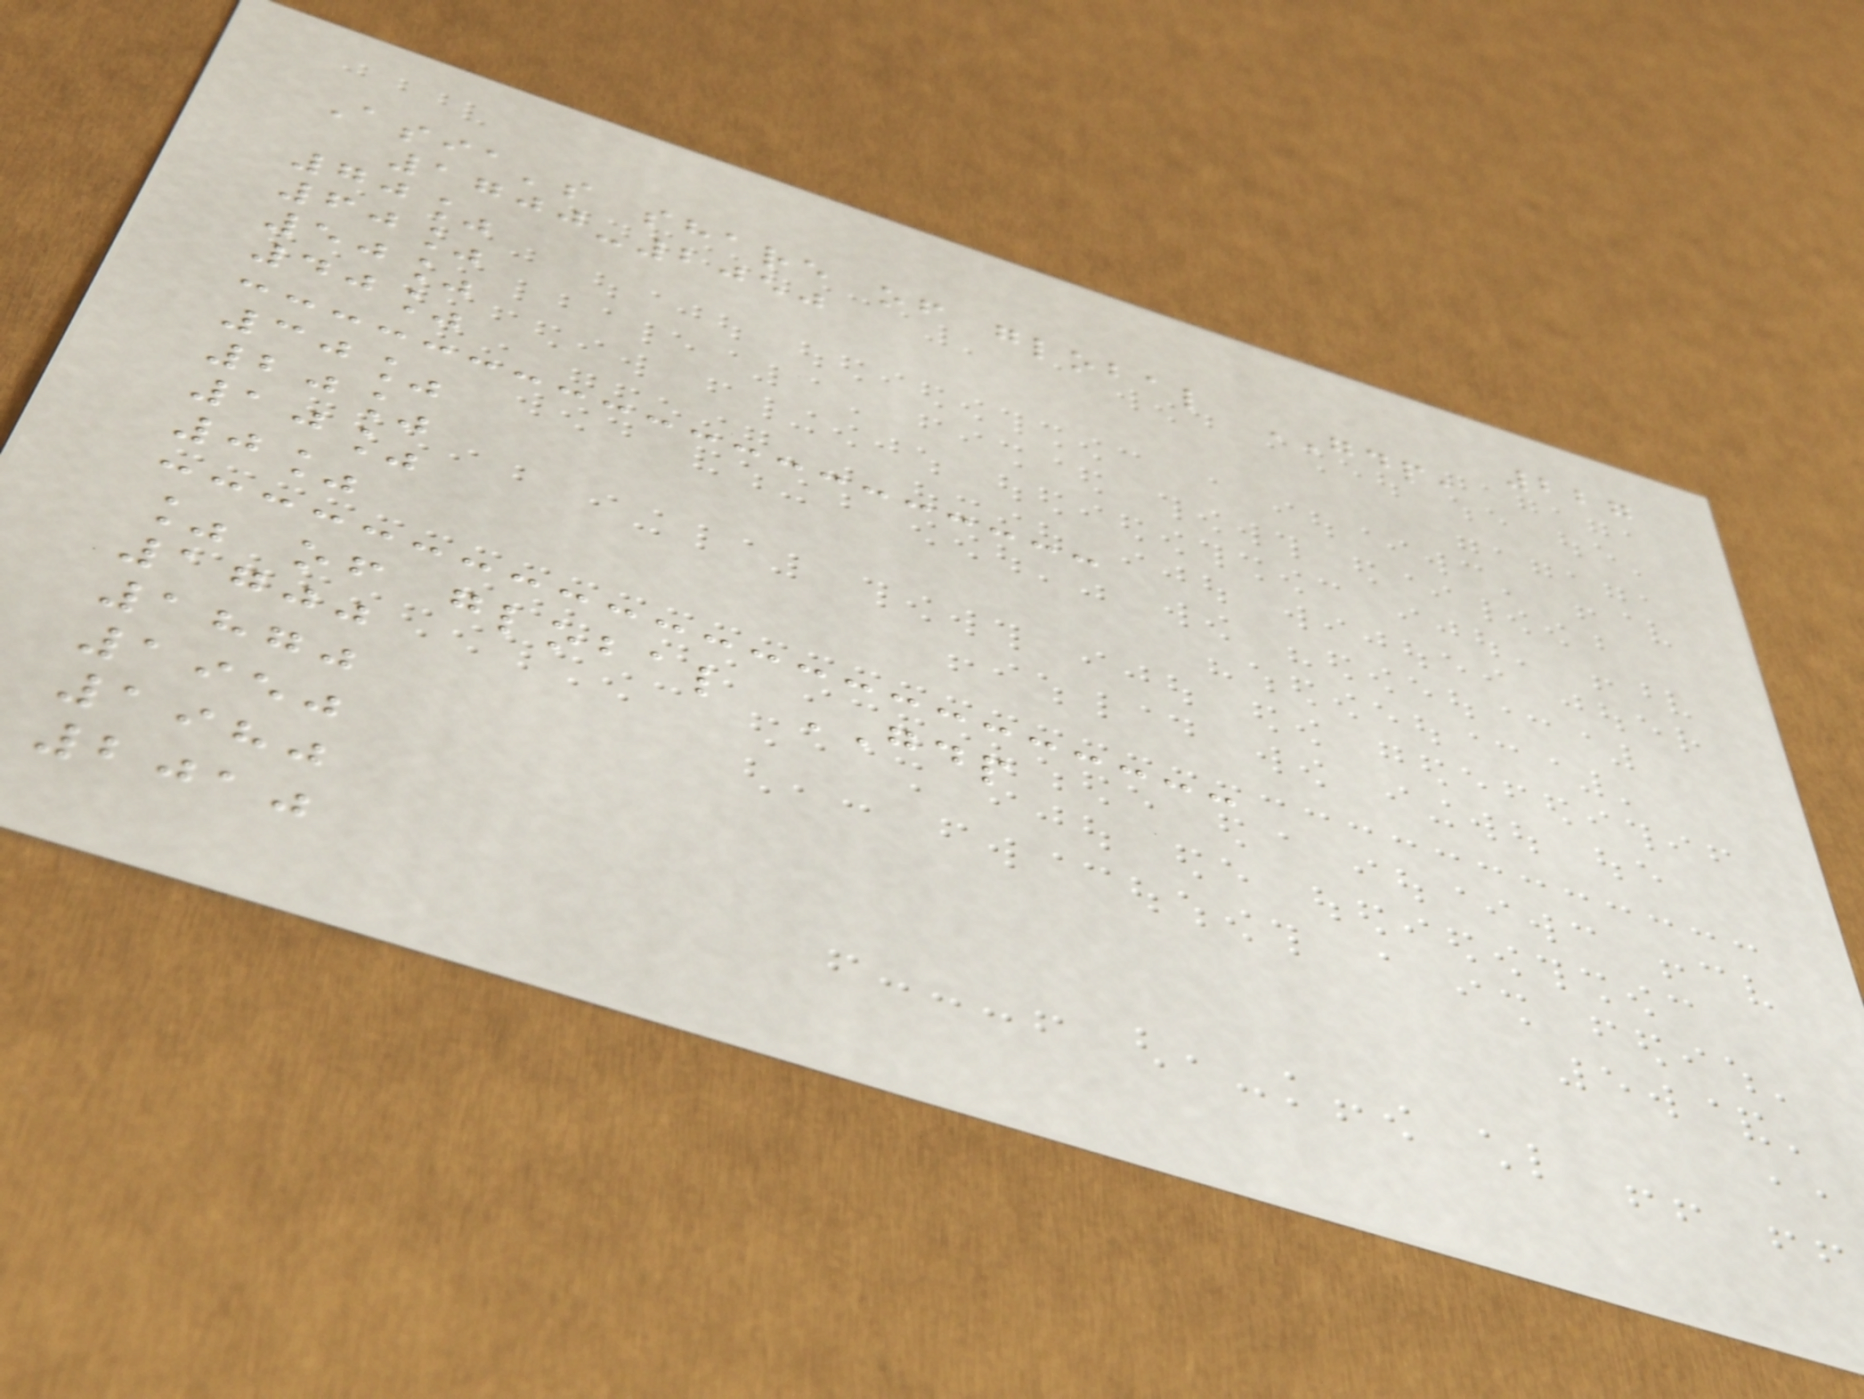227
Asia's share of global GDP,
1700-2050
70%
60%
50%
40%
30%
20%
10%
0%
% of global GDP
1700
1870
1950
1980
2010
